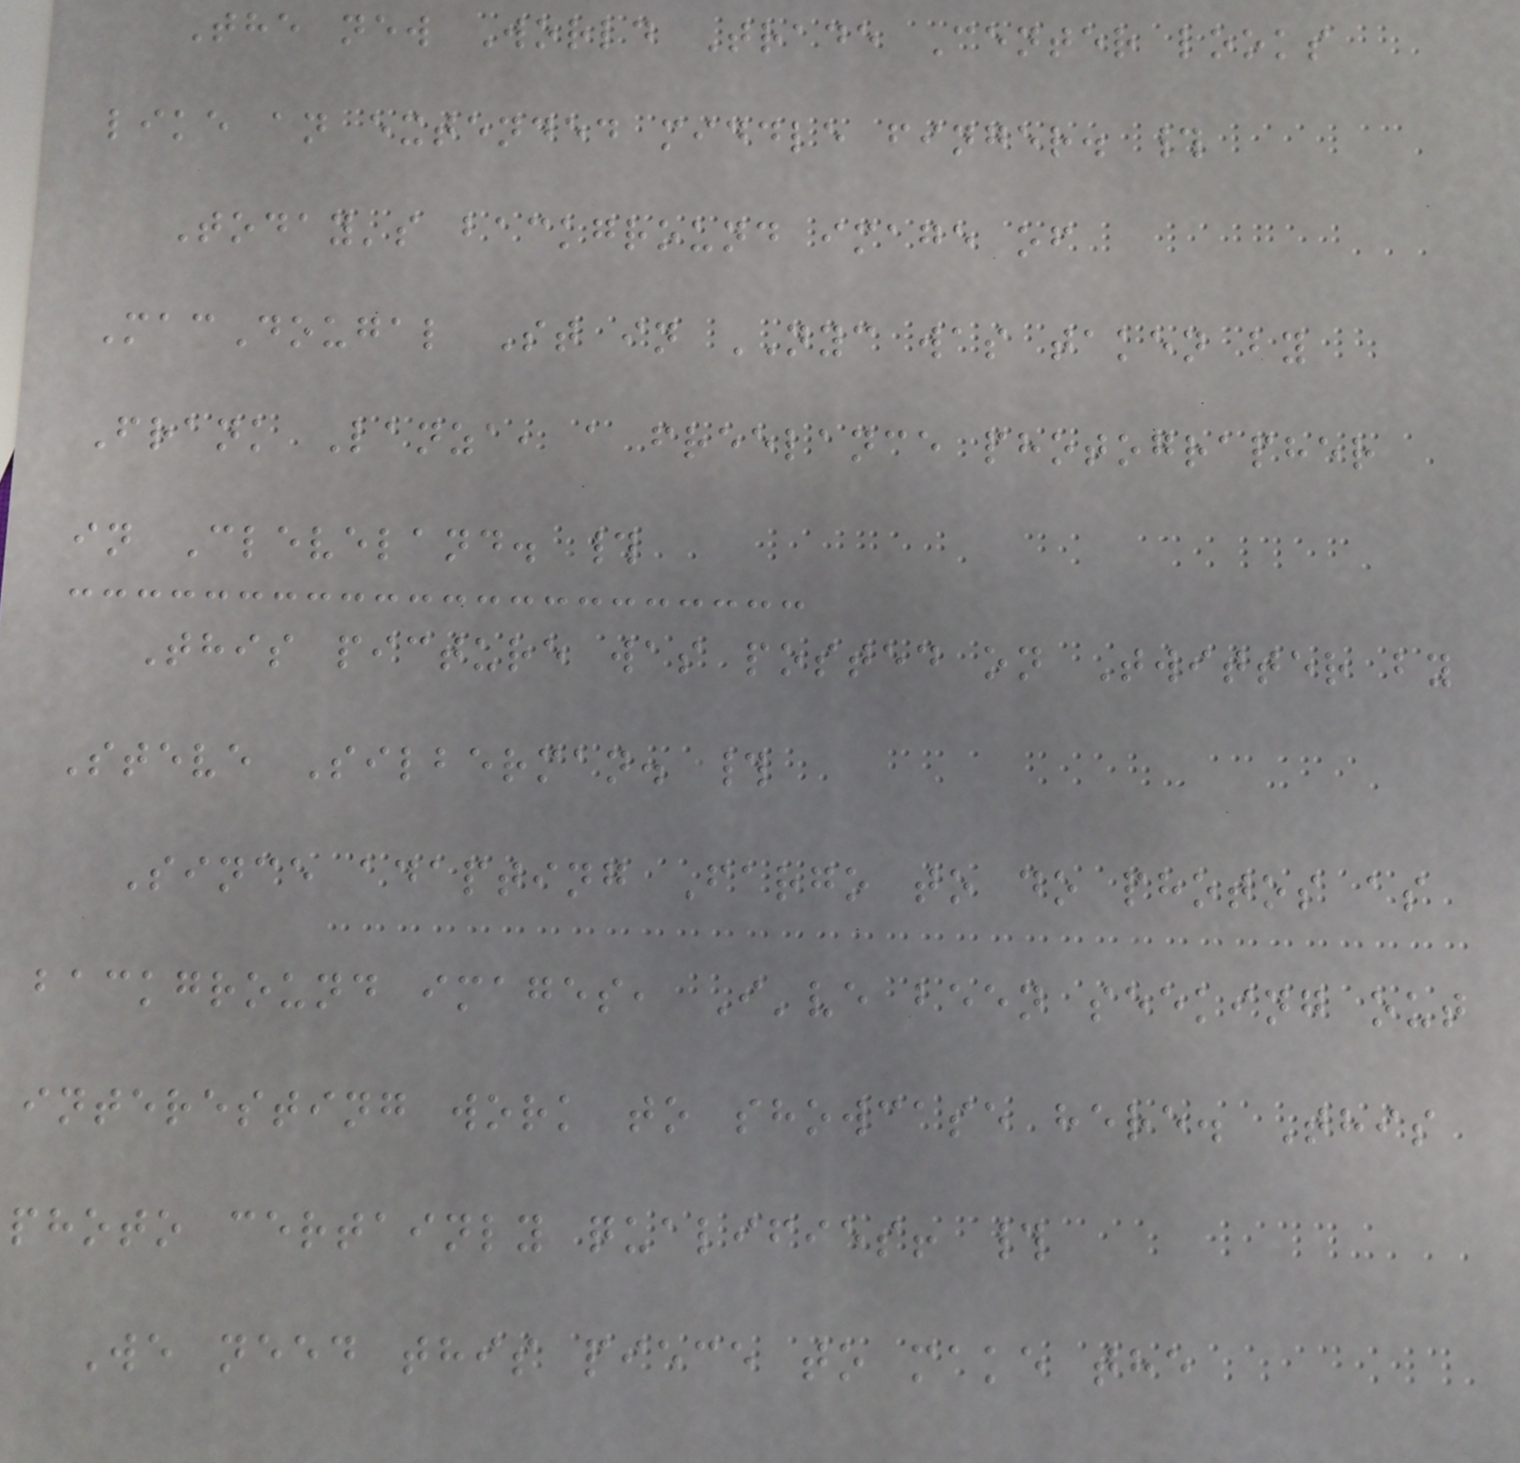The new World Trade Center looks
like an extended middle finger. #
Today's background image of
MacDougal St in NYC was taken by
Frank Lanza, a freelance photographer
in Cleveland. #
This picture was posted on Twitter by
Steve Silberman. #
Since adapting Fargo to do photos as
background images, I've been seeking out
interesting work to showcase here. This
photo certainly qualifies! #
We need this piece to make the
